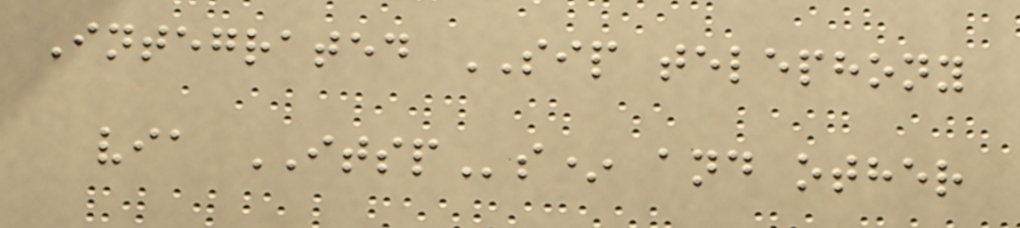Integrated SIP telephony
via ITSPs* and other
